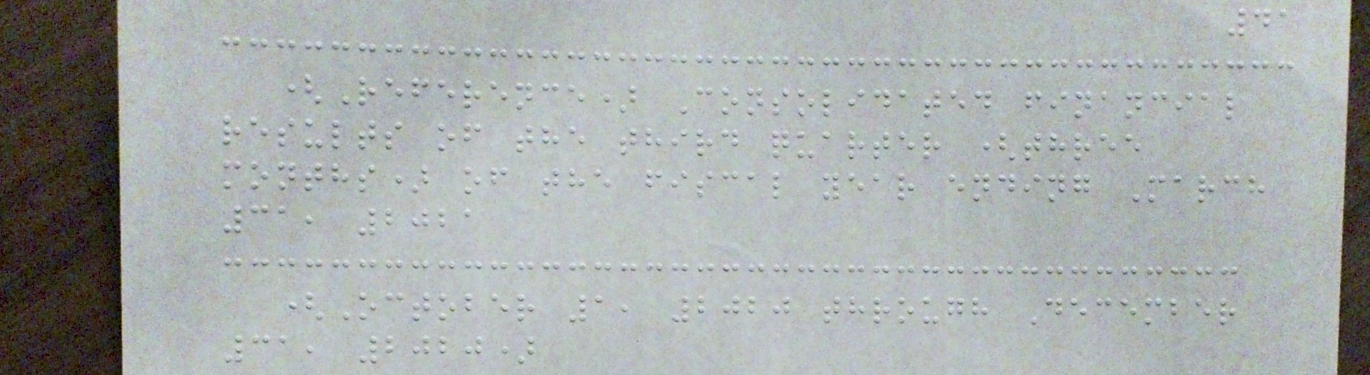41
(Reference) Consolidated financial
results of the third quarter (three
months) of the fiscal year ending March
31, 2021
(October 1, 2020 through December
31, 2020)
